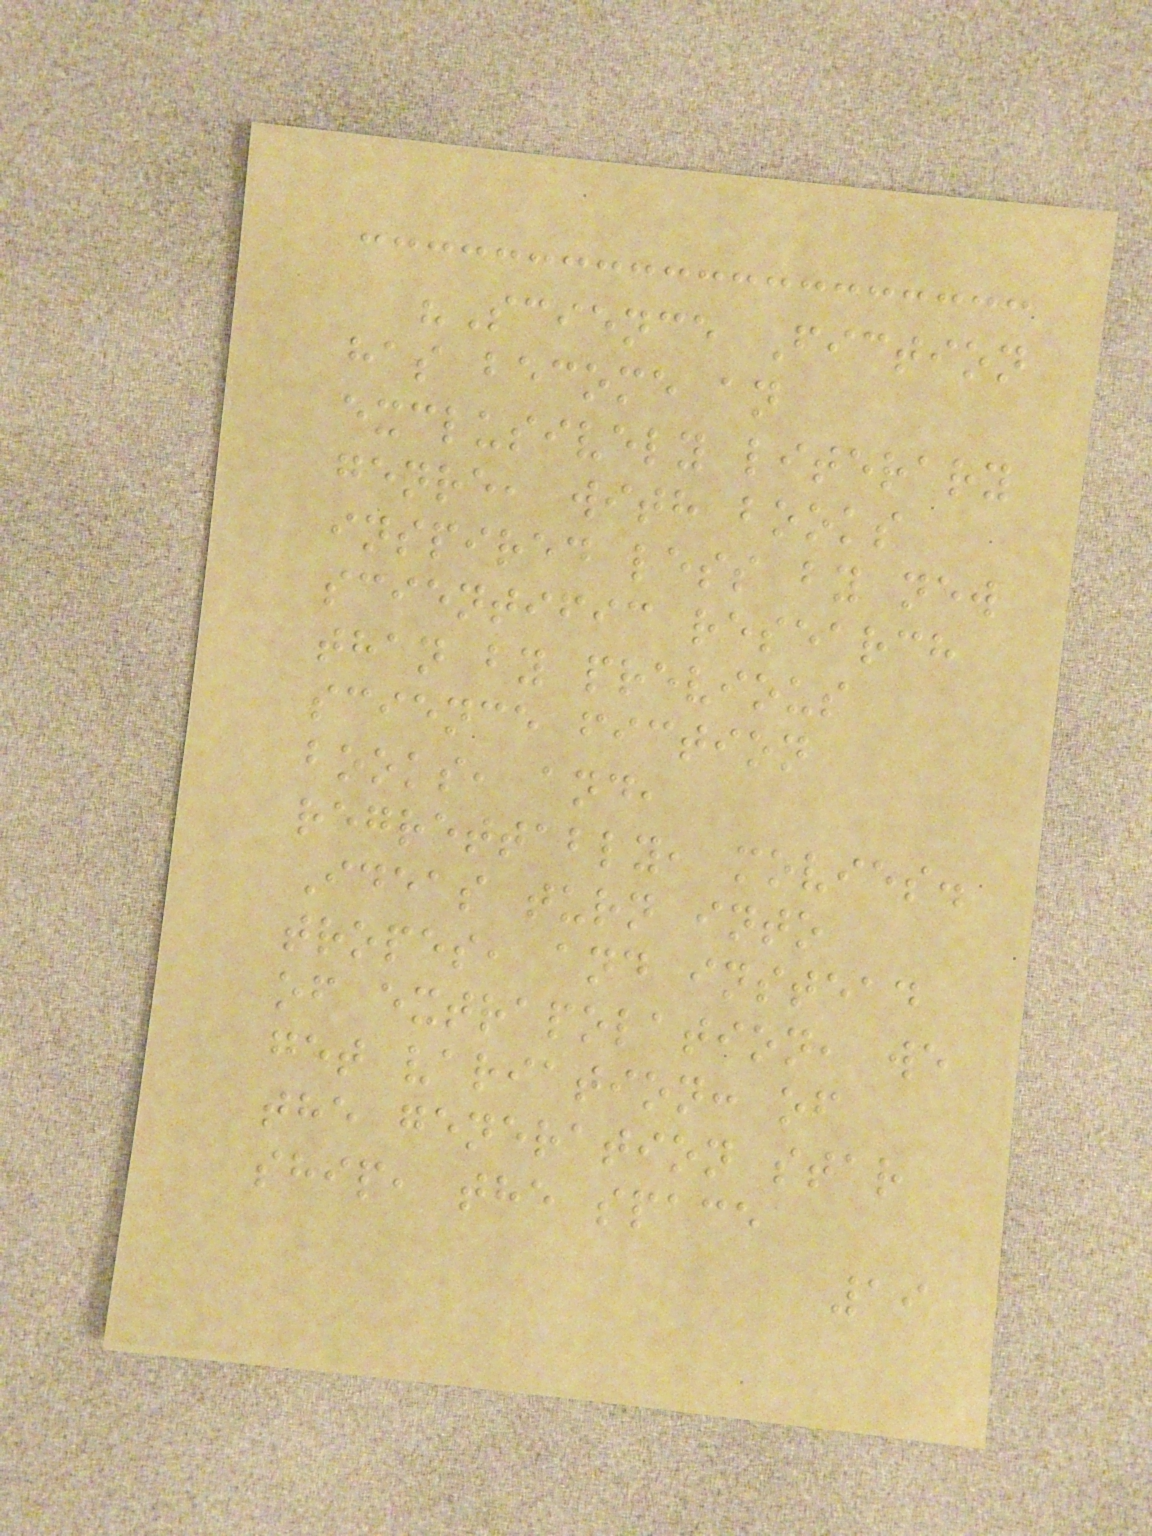"Science Fiction
has become an
exclusively literary
genre, with books
inspired less by new
scientific research
than by previous
science fiction
books, and,
regrettably, movies.
Ideas turn into
tropes, and instead
of extrapolation, we
get variation: of
the generation star
ship, the space
19
